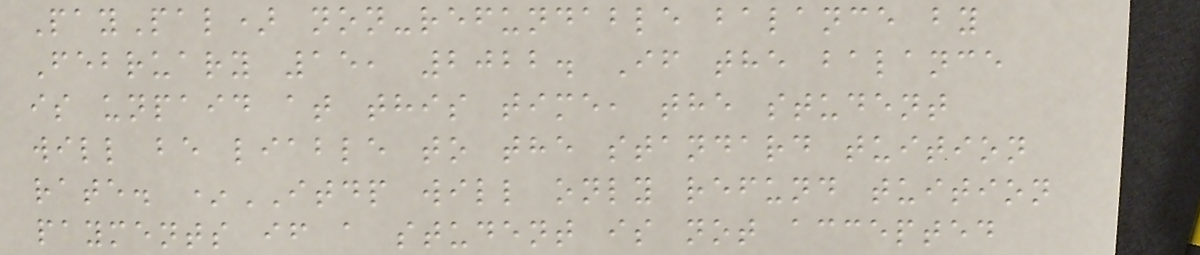PayPal) non-refundable balance by
February 15, 2022. If the balance
is unpaid at this time, the student
will be liable to the standard tuition
rate. *ITDP will only refund tuition
payments if a student is not accepted
